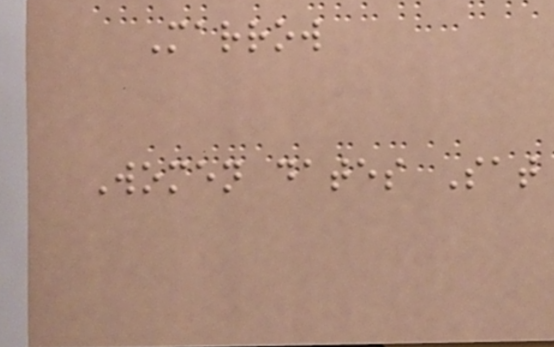Marrow
Women dates Sat
